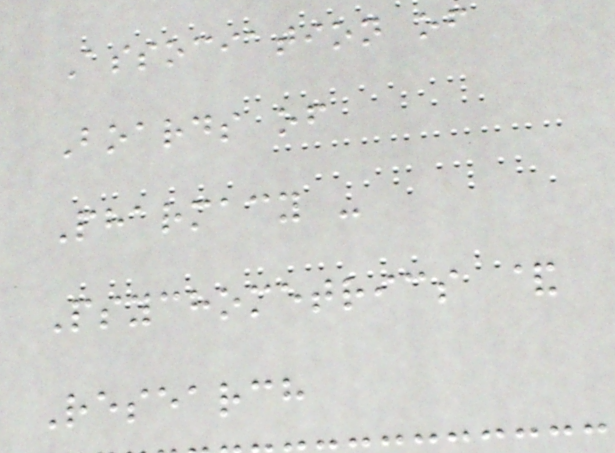Association of
Boards of
Pharmacy -
Psychometrics &
Research
